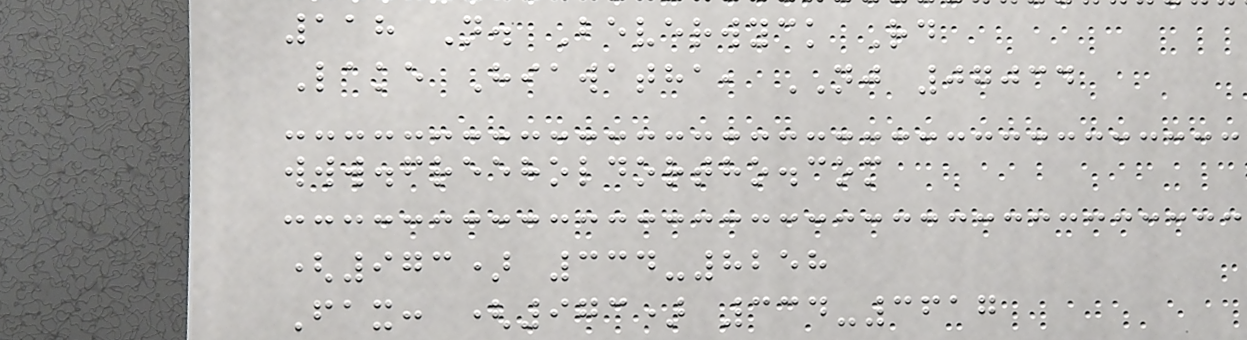118 N. Beverwyck Rd
Lake Hiawatha, NJ 07034
www.freeholdortho.com
(973) 334-8258
Fax: (973) 334-3617
